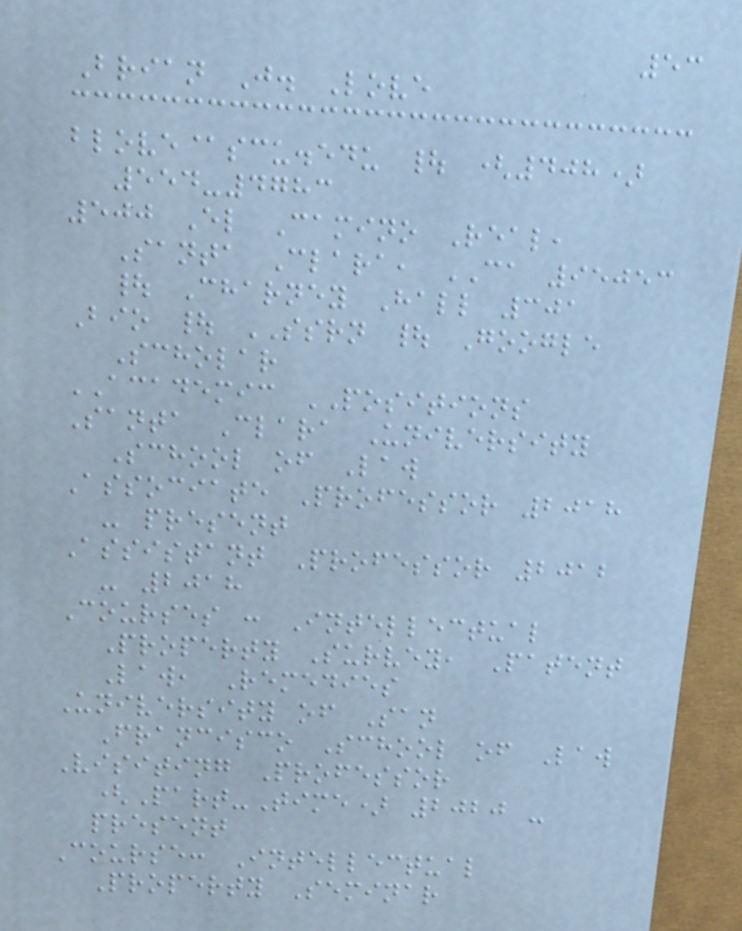53
Brian J. Love
blove@scu.edu | (408)
554-4783
500 El Camino Real,
Santa Clara, CA 95053
| Charney Hall 301
Bio | SSRN | Google
Scholar
ACADEMIC POSITIONS
Santa Clara University
School of Law
Associate Professor 2018
- present
Assistant Professor 2012
- 2018
Courses : Intellectual
Property Survey, Patent
Law, Remedies
University of San
Francisco School of Law
Visiting Professor
(Part-Time) 2020 -
present
Course: Intellectual
Property Seminar
